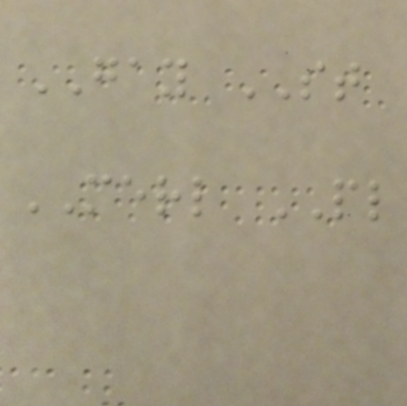GAY ST
MERL PL
